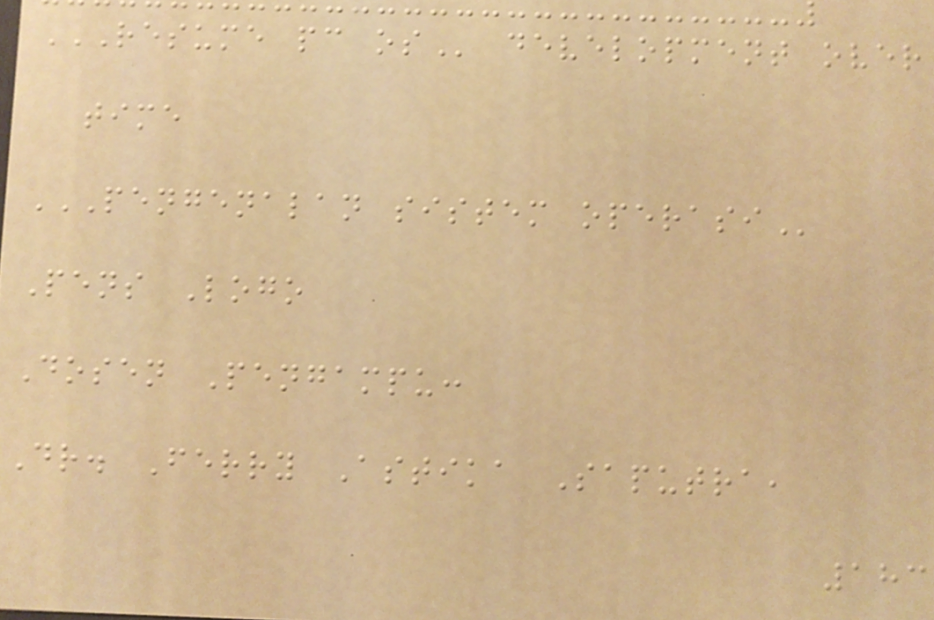RESUME PC OS development over
time
PENGENALAN SISTEM OPERASI
Pens Logo
Dosen Pengampu:
Dr. Ferry Astika Saputra,
183
